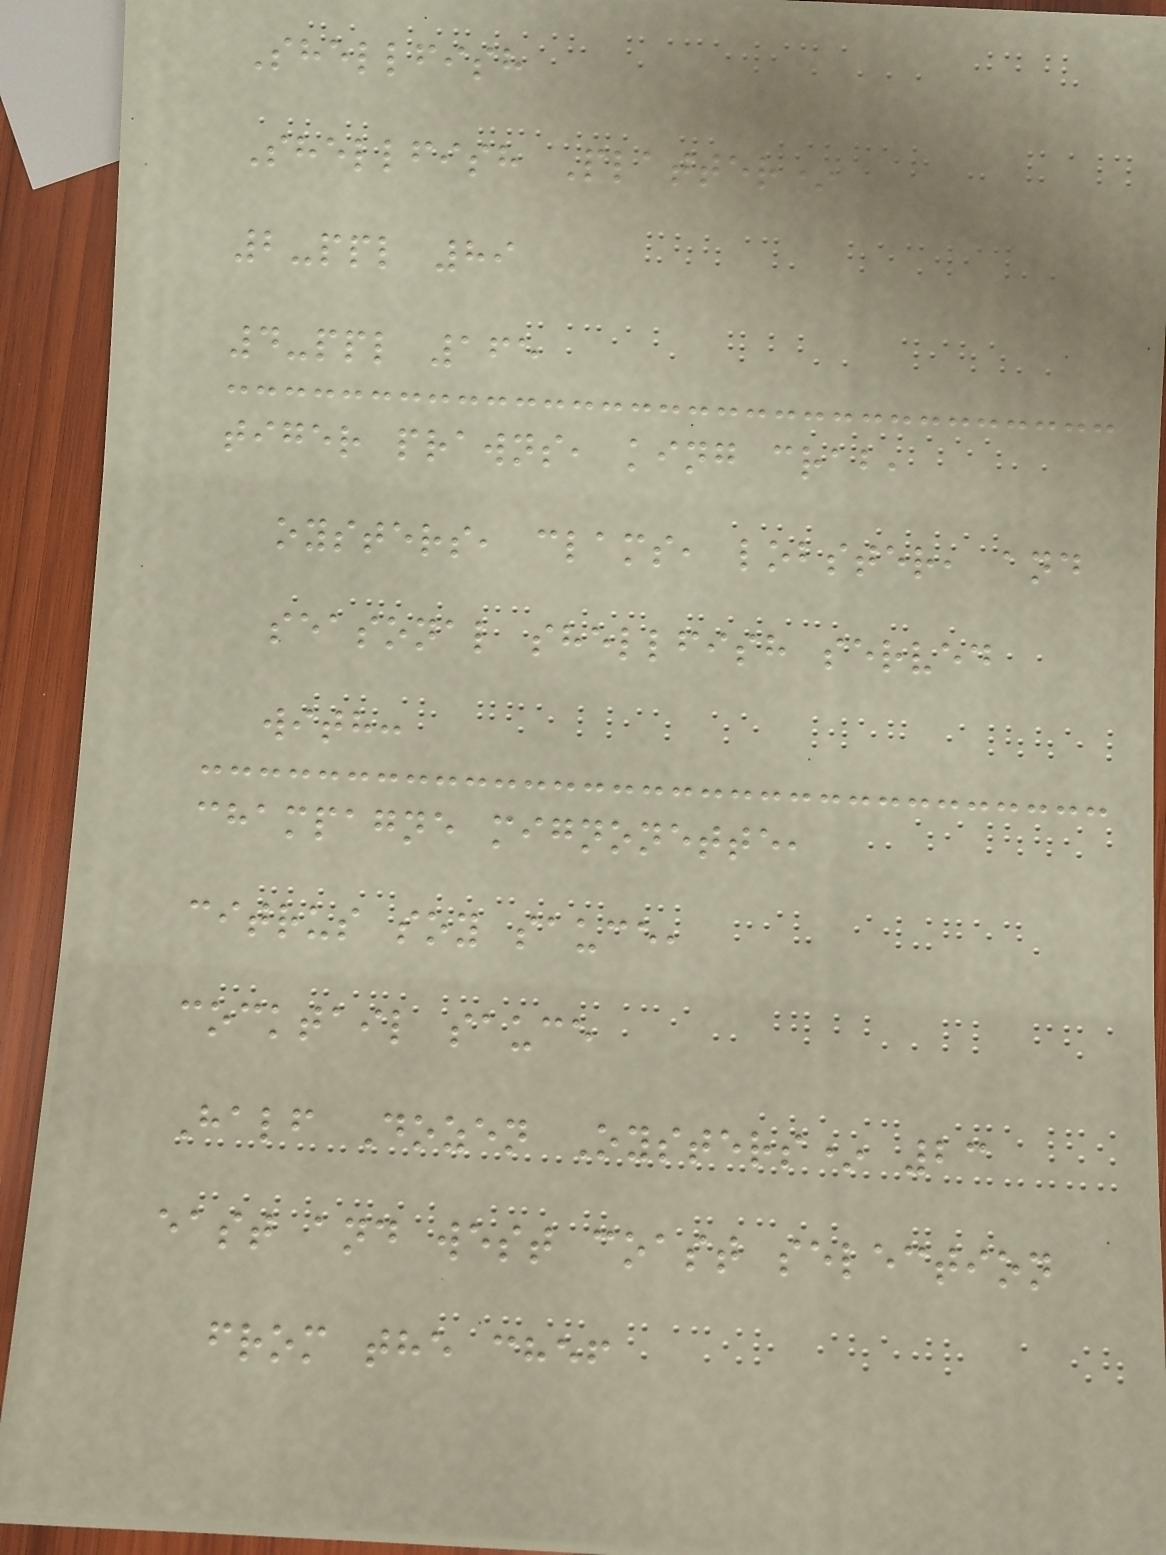Shellfish
Shellfish Platter*
2-ppl 89
4-ppl 165
tiger prawns, king crab,
oysters, clams, lobster, and
seasonal shellfish served
with:
champagne mignonette,
citrus soy sauce,
cocktail sauce
Half Dozen Oysters* 23
east and west coast selection
from the chef
